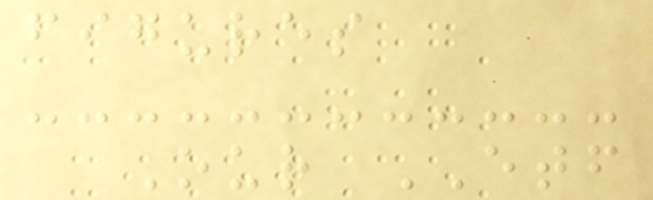figures
Our ETF
